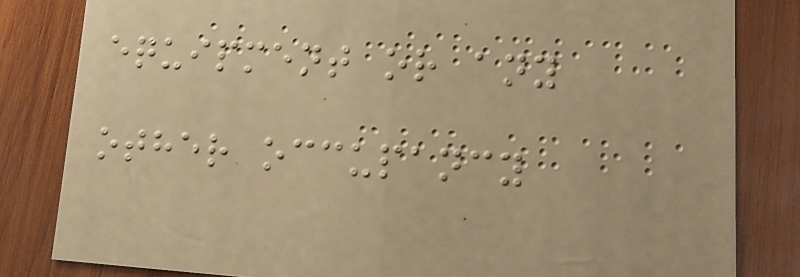equipment or any
other occupancy
